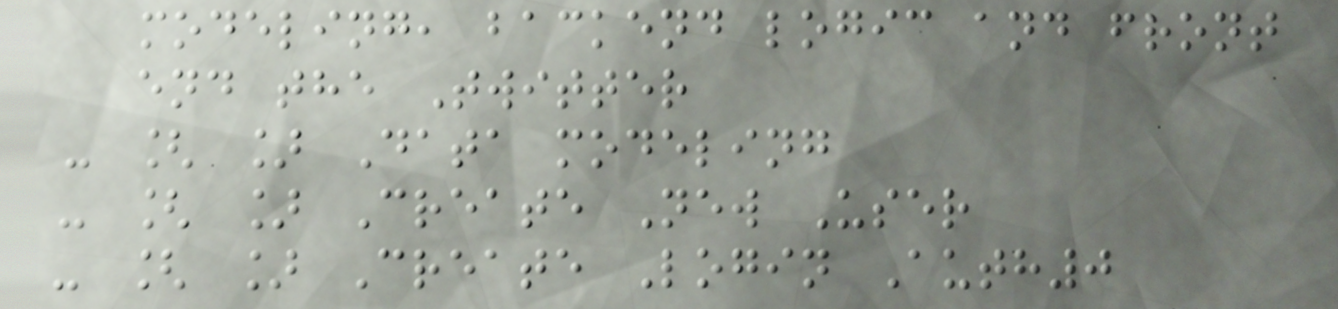modeling, backend logic and front
end the Twitter
- [ ] Data modeling
- [ ] Create New User
- [ ] Create Login Auth0
